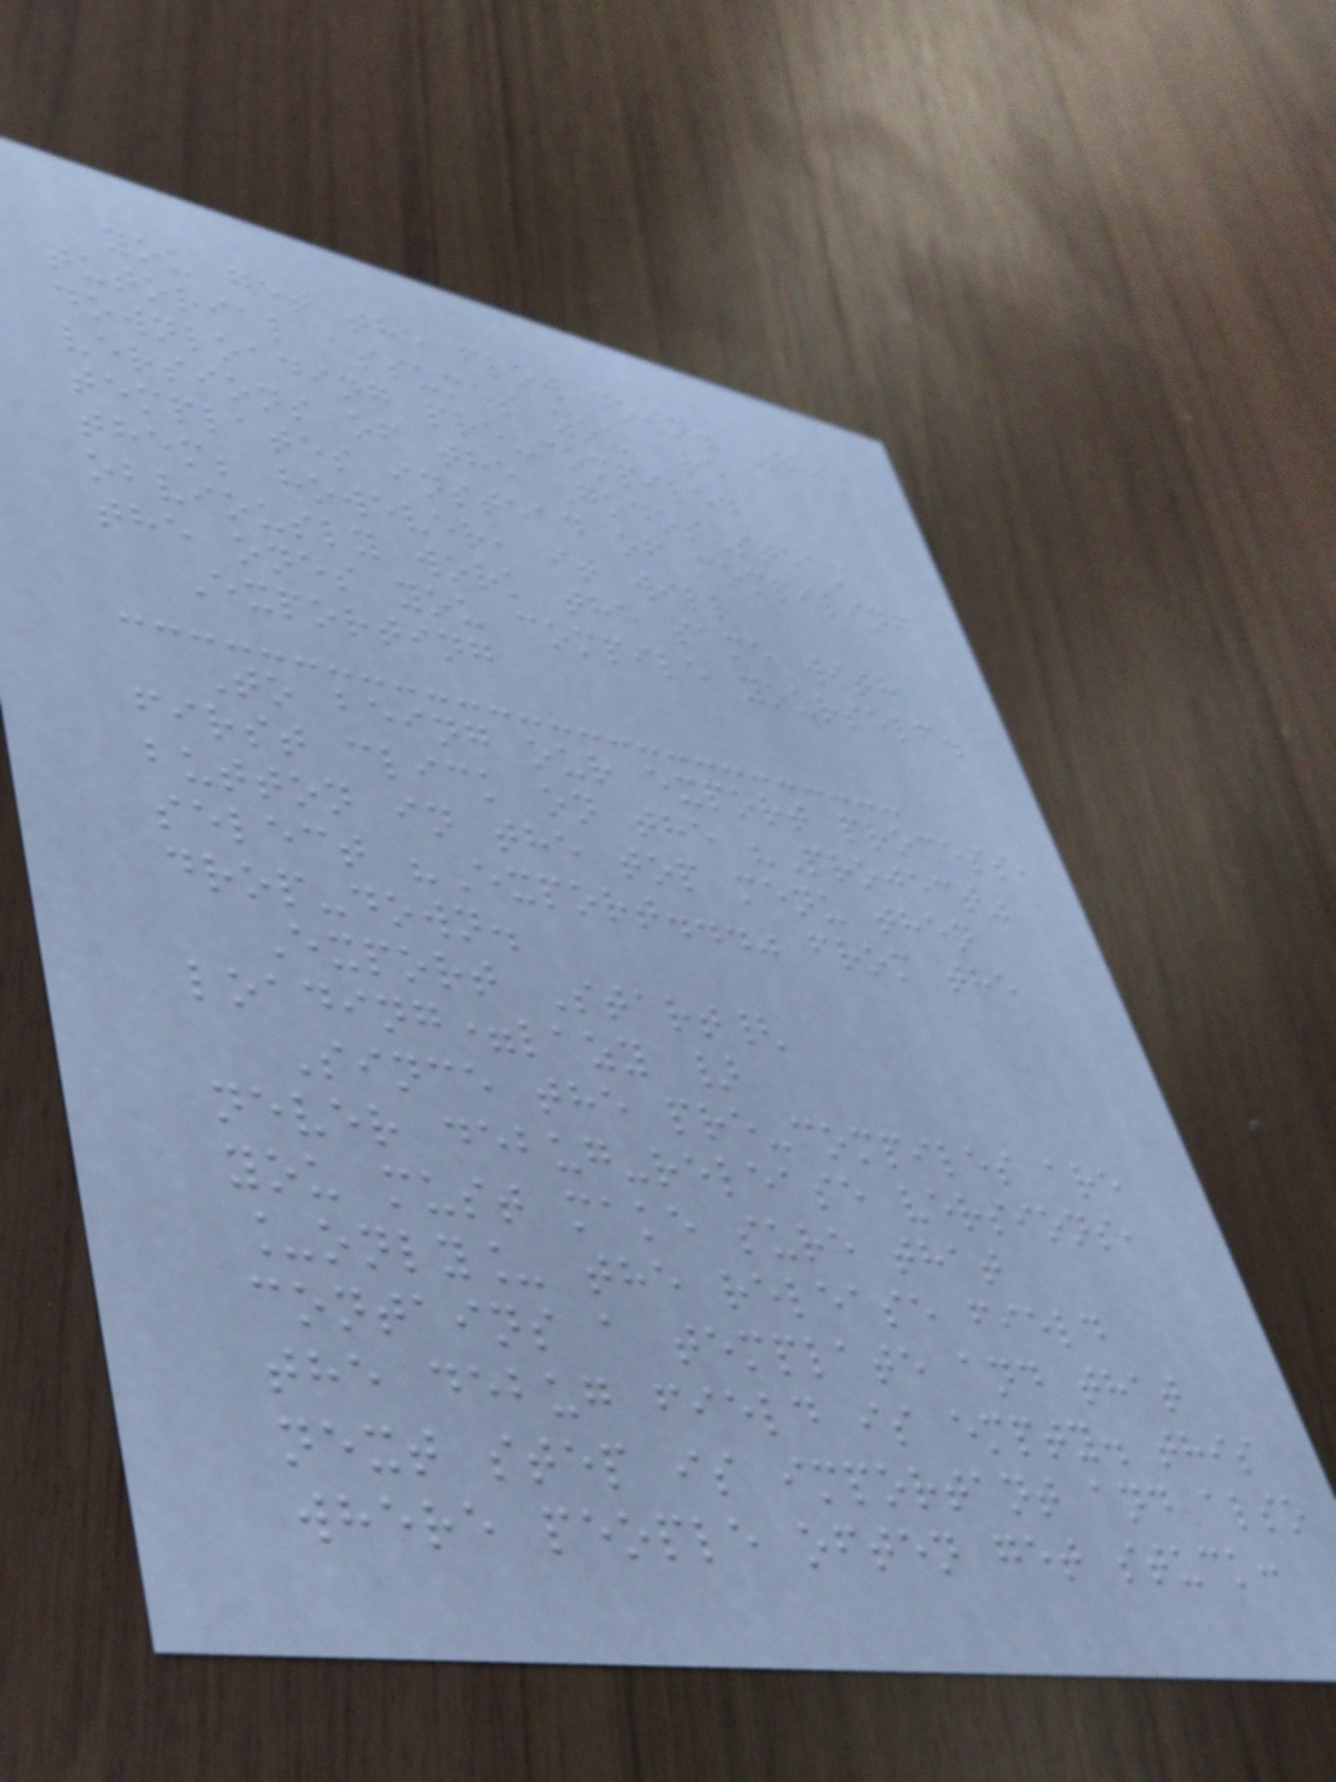you get the flow down. This
tutorial assumes you are
downloading pre-compiled
versions of the GodotSteam
templates instead of compiling
them; however, it will
obviously work the same with
the ones you compile yourself.
Exporting
To being our export process,
first click on the "Project"
button in the top menu then
select "Export..." from the
drop-down.
Export Start{
loading=lazy }
Since the pre-compiles are
never debug-release versions,
you must make sure that
_only_ the release field
contains a template and that
the debug field is empty. this
next step is important and also
where people often get stuck:
